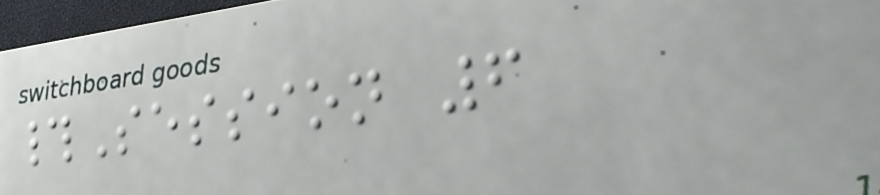#Session 6
